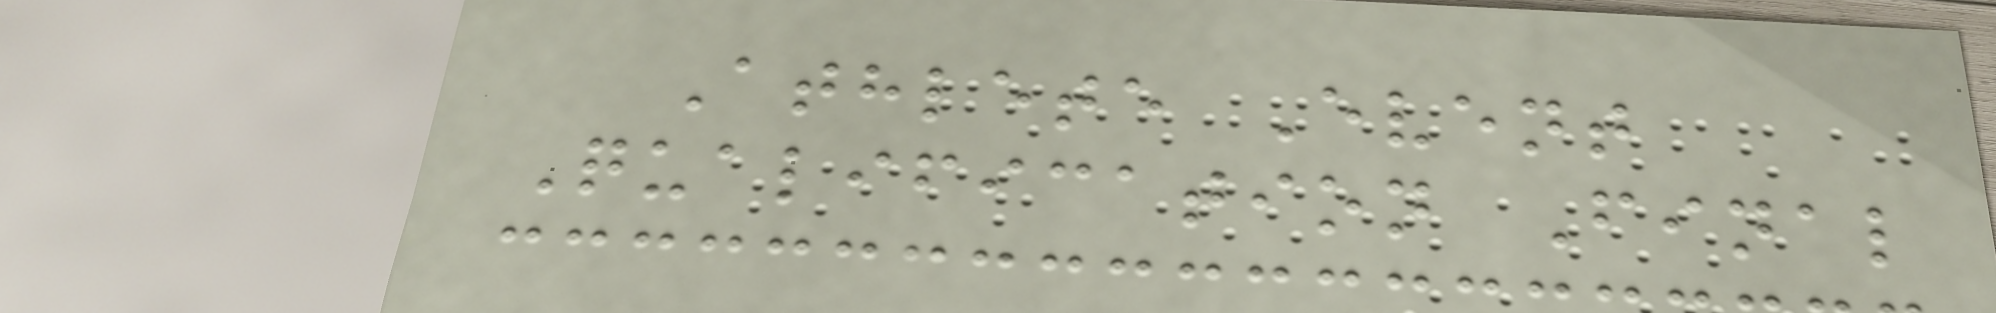Athlete Event
Qualification Final
